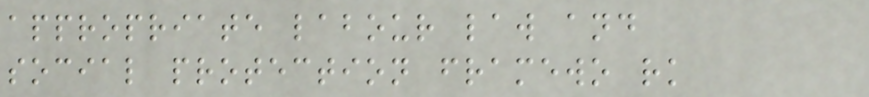appropriate labour law and
social protection framewo rk
